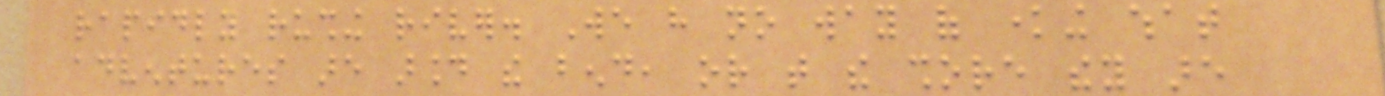rapidly rushing river. We have no way of knowing what
adventures are around the bend, or that the shore they are
